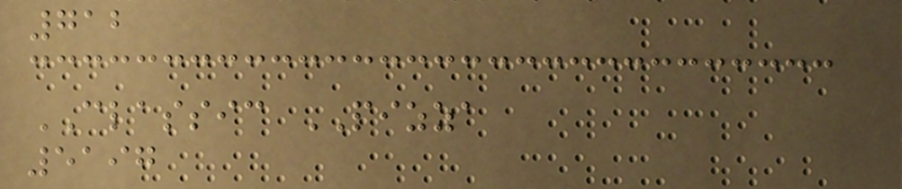712
CLASSIC PIZZA
5197
